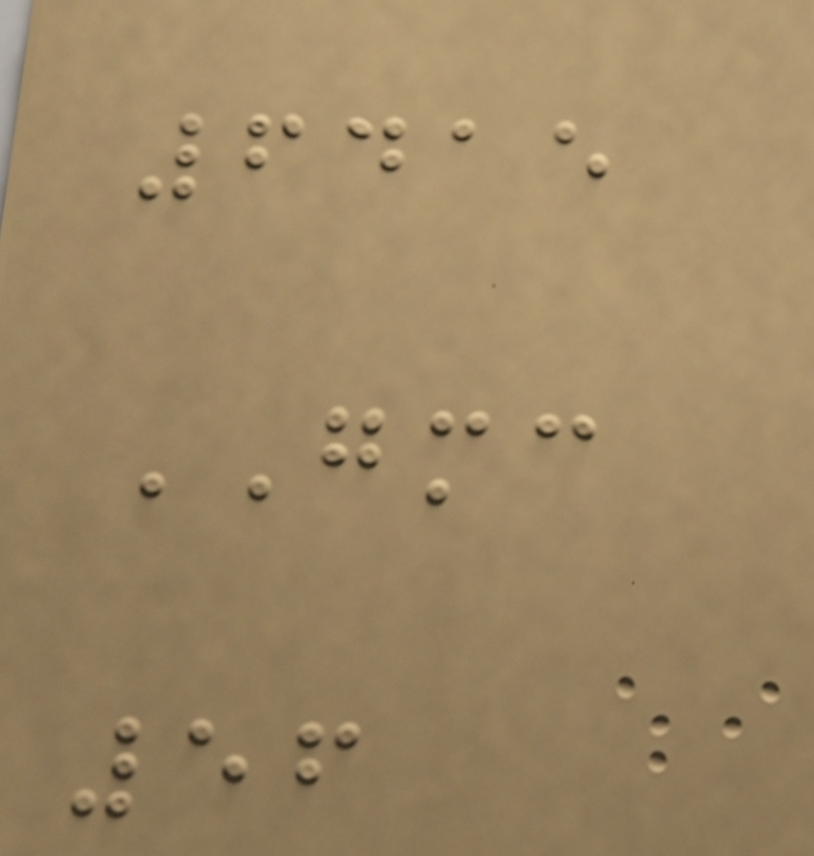6415
GMC
56
